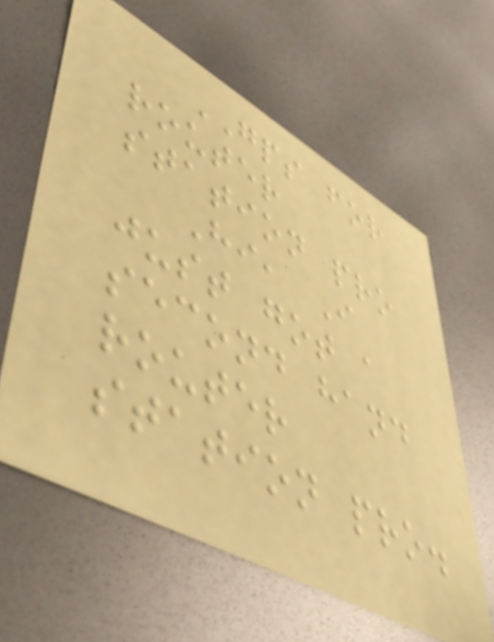GPS for
router
station pro
Hi, I
just got a
second hand
router
station pro.
